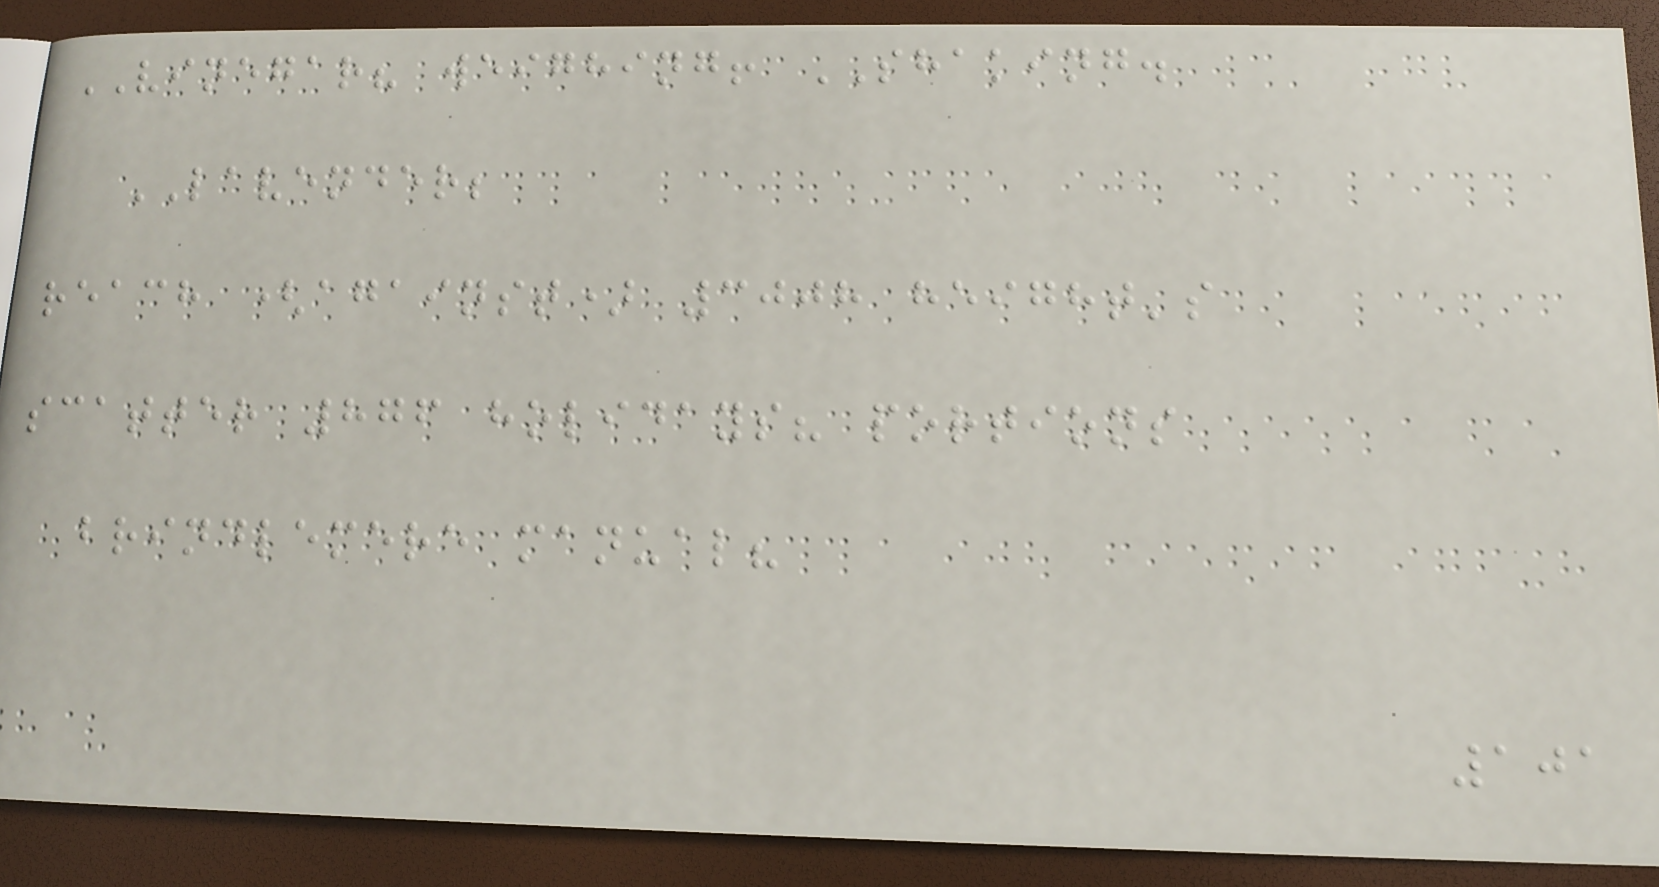VINEGAR? weighing! SHAKING.
LAVENDER;
reach (against) 3008 height's
scatter 876 holidays? portions
brindlemere manual?
101
